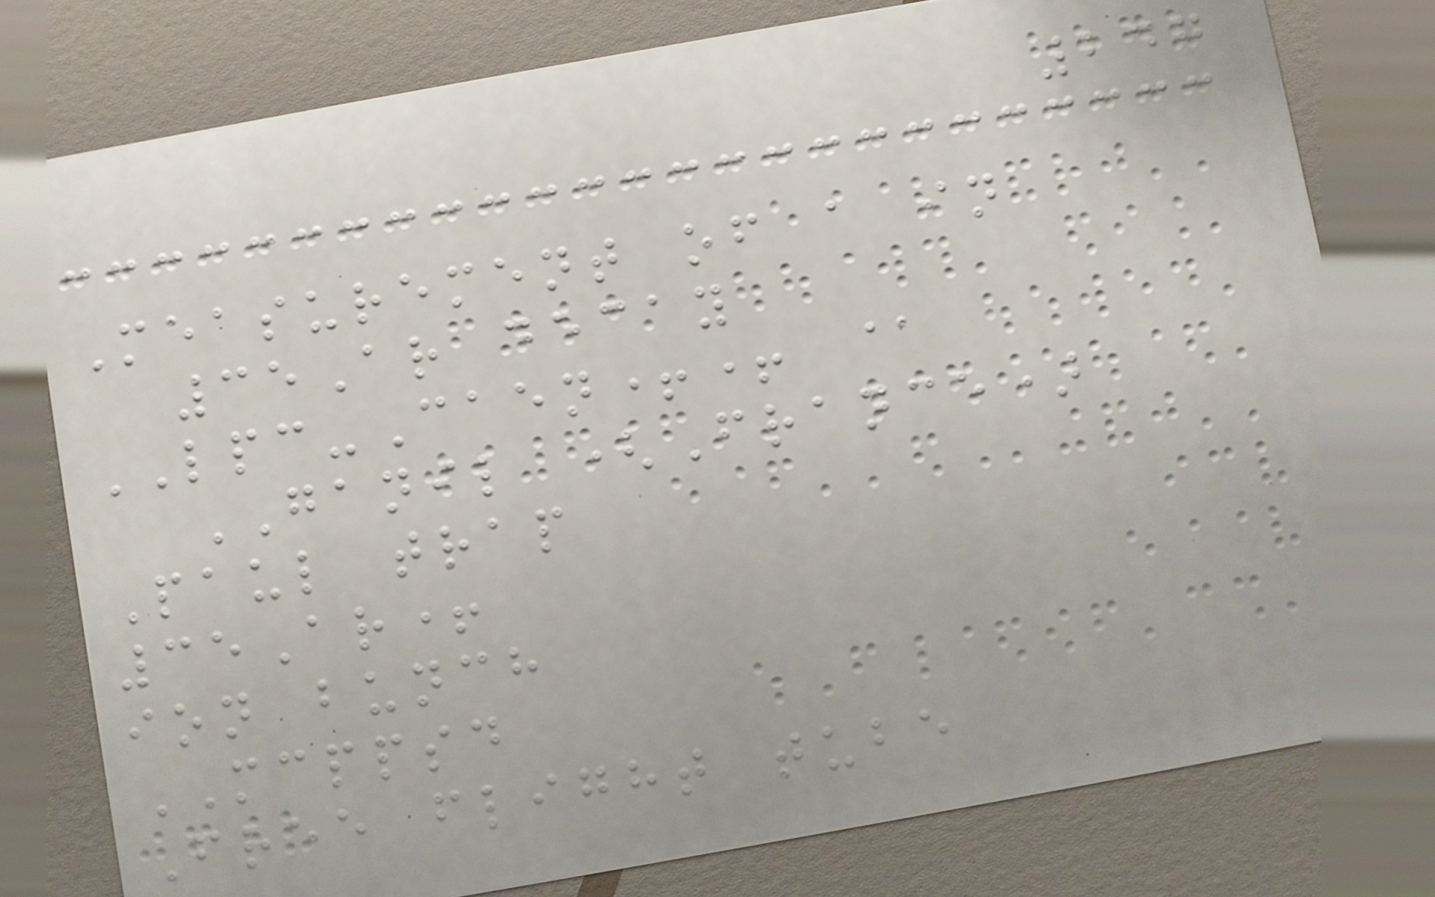247
Measurement of a in
35Ar decay
LPC-Caen++ @
GANIL (France)
Paul trap
35Ar+
ion bunch
MCPPSD
Free flight tube
